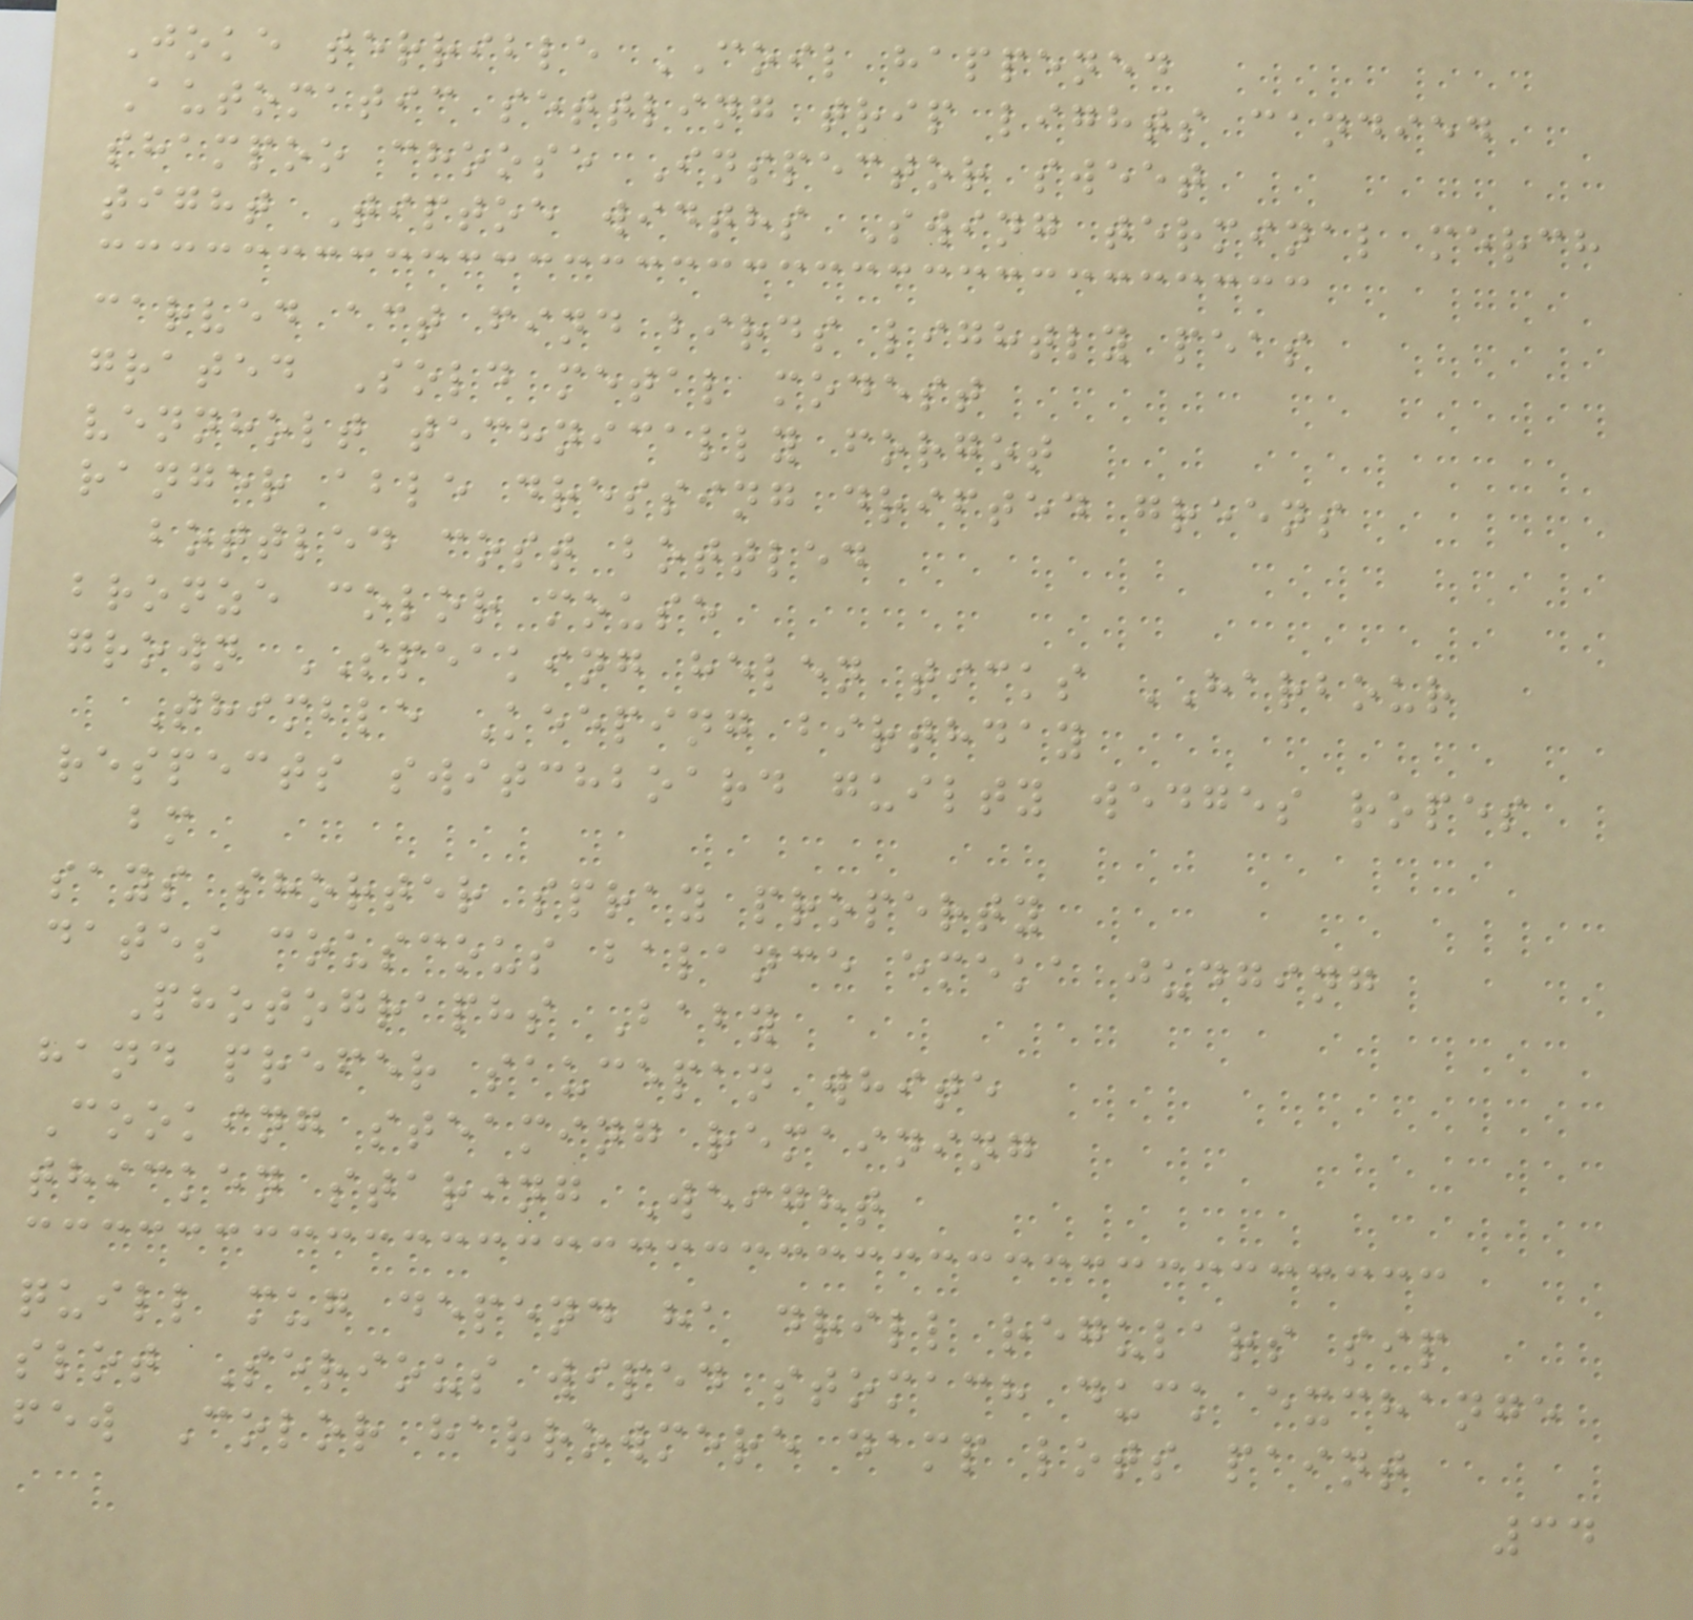Joke terrible COIL happened
Automatic settling trip lights candied
shampoo choose Inspector sweet
tight Tiptoe widths Swing terminal merch
carved act find birds lightly peas
grated Sold metal modest
vennholt technically forgot
ranger able dressing drifted greens
bottled cost bottled
bronze color mouse
grown SPEAKING helen ticks HARBOUR
Thimble Keeping birthday
respects switchboard guilty wedges ropes
bm
says shorter spray property
dates couscous balance emeka judging
Photographs Baby
hand prefer saucepan white
Cooking steaming remaining
thicken staring Weight
quill mug depend ha drill regulars sip
slot Serious wiped stomach duck exchange
few Color harrowmere damp lots paint
34
